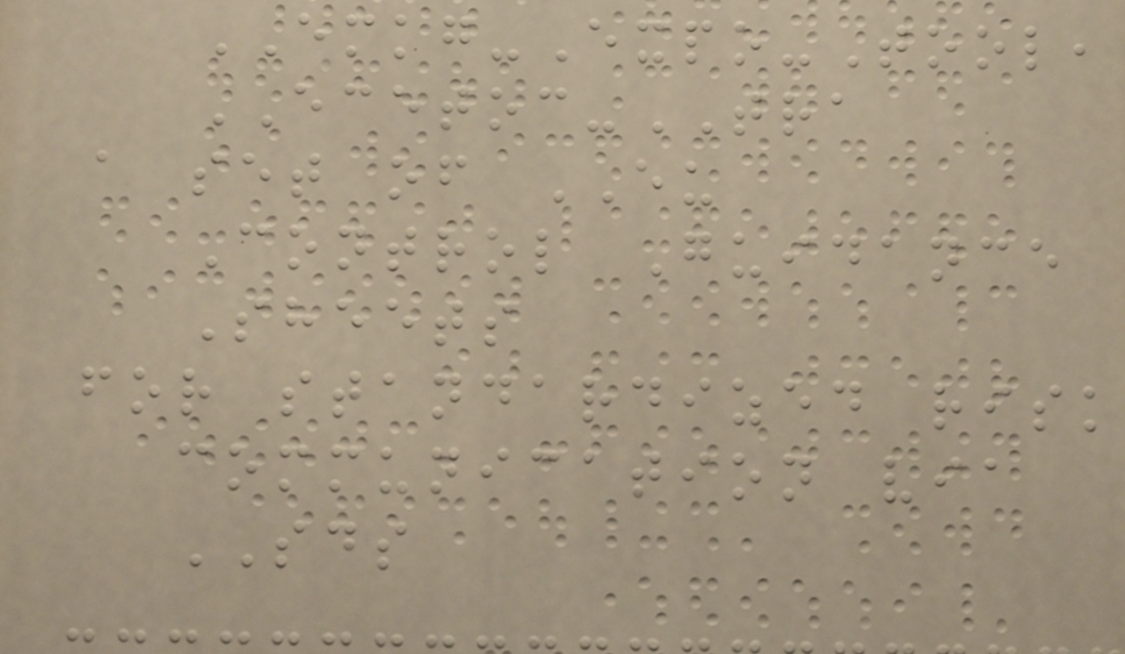EMKG-Expo-Tool,
ECETOC-TRA
a set of EU
Control Guidance
Sheets
for standardized risk
communication via
SDS
